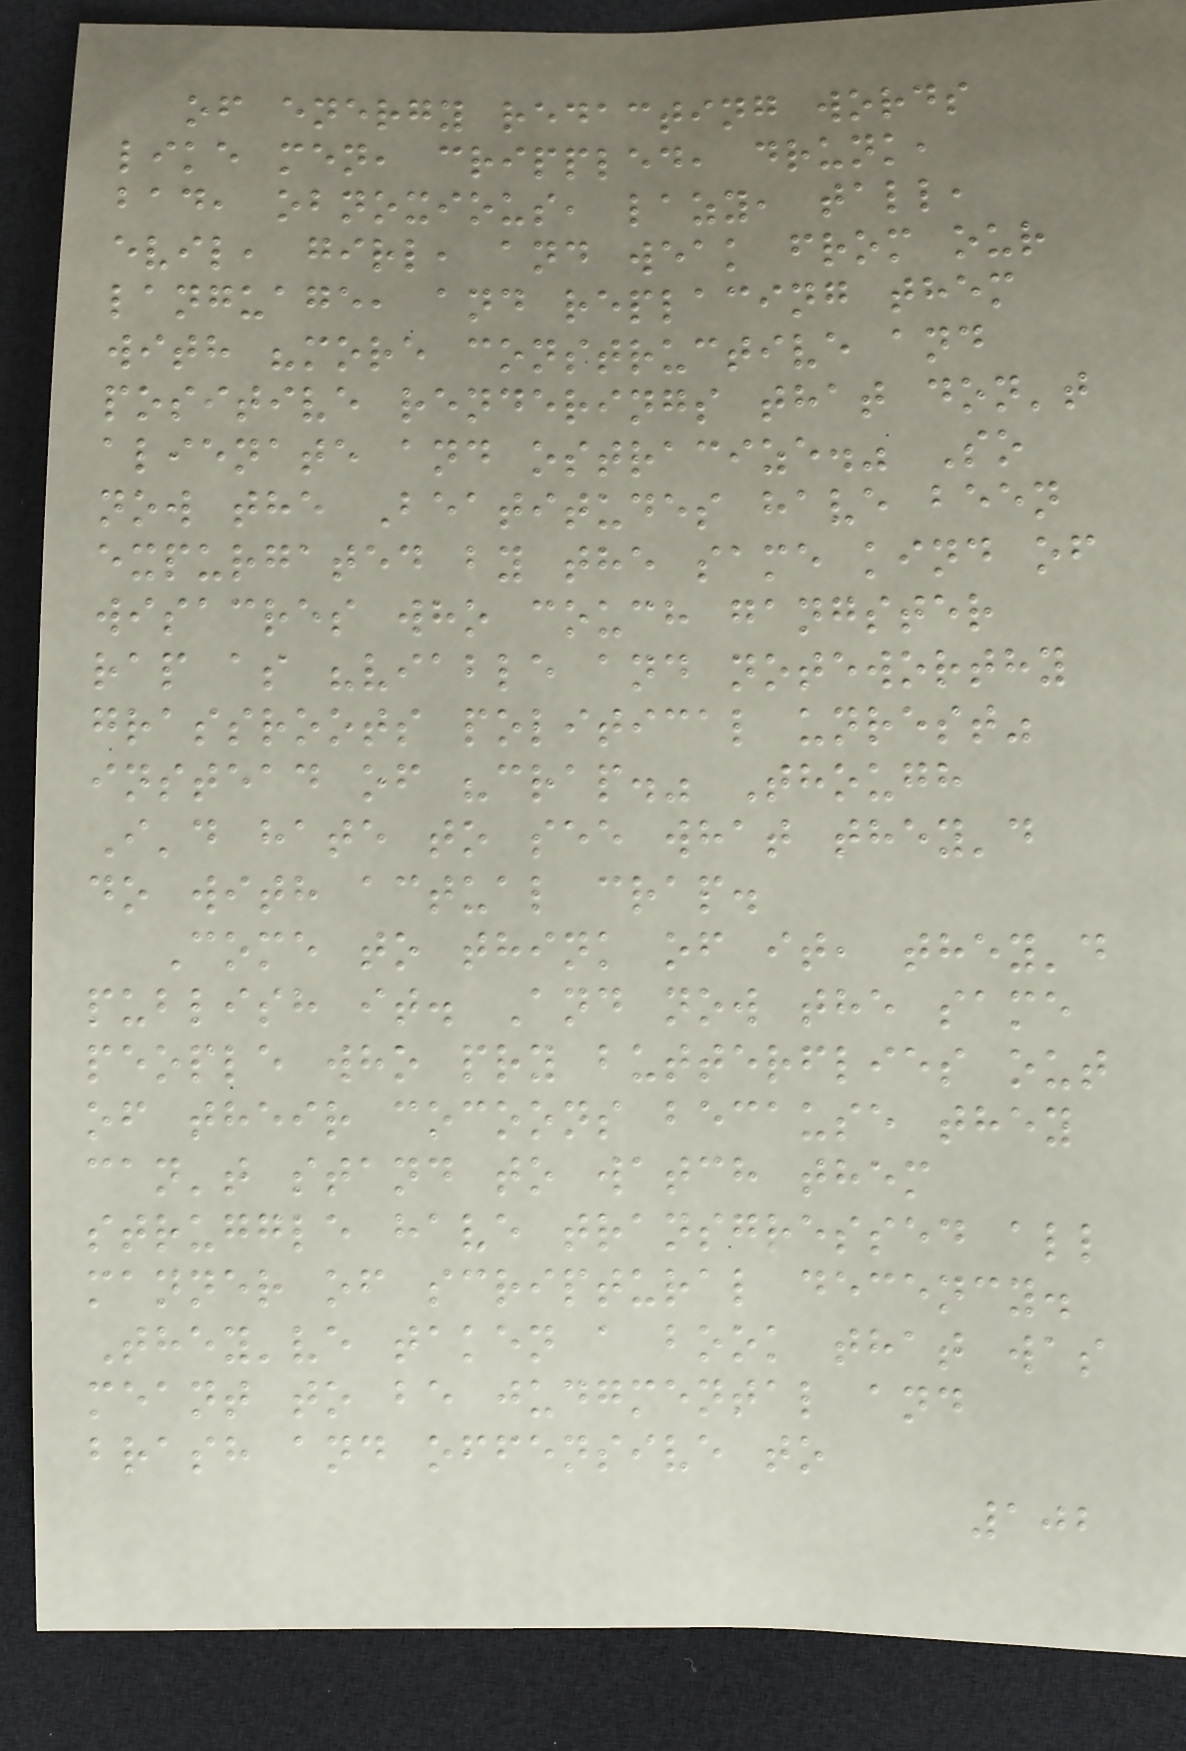of energy redacting words
like men, crippled, drunk,
bad, obnoxious, lazy, tall,
evil, girl, and weak from our
language, and replacing them
with "more constructive and
positive renderings that don't
alienate and ostracize." So
now the Beatitudes have been
expurgated by the same kind of
wisacres who couch gangster
rap as "viable and noteworthy
grassroots political unrest"
instead of "crap." Though
I'd hate to see what they'd
do with actual crap.
Come to think of it, they'd
publish it. And now the same
people who pry butterflies out
of their cocoons because they
can't stand to watch them
struggle have transgressed all
manner of scriptural decency.
They've taken a book that was
meant to be judgmental and
brash and offensive to
102
